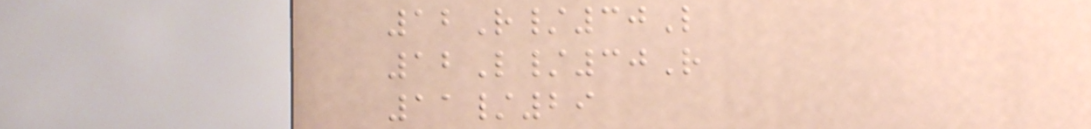12R/30L
12L/30R
11/29
